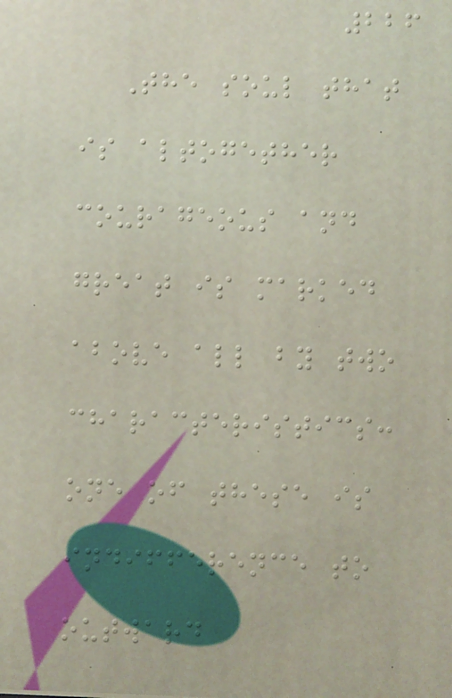226
The soul that
is altogether
courageous and
great is marked
above all by two
characteristics:
one of these is
indifference to
outward
